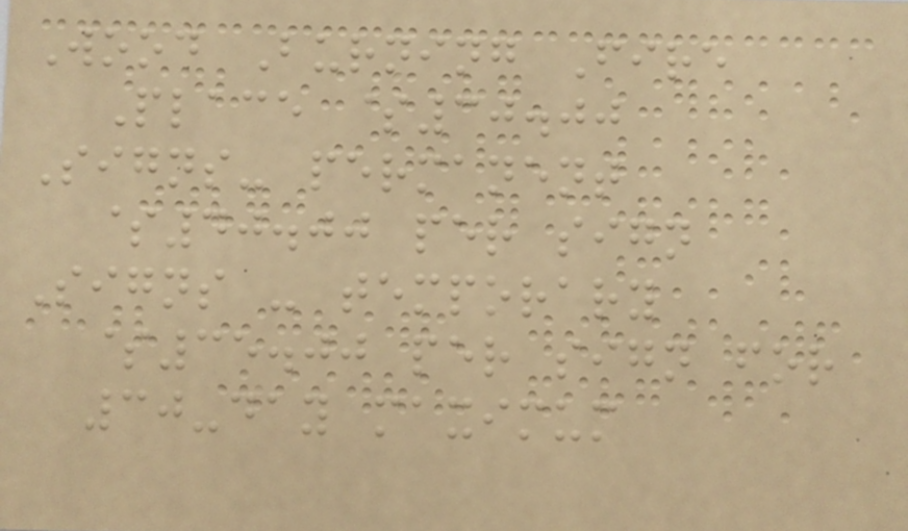Wood Burning Fire
Place $30.00
Signs- permanent
$40.00 per sign
Signs - temporary
$35.00 per sign for
30-day maximum
